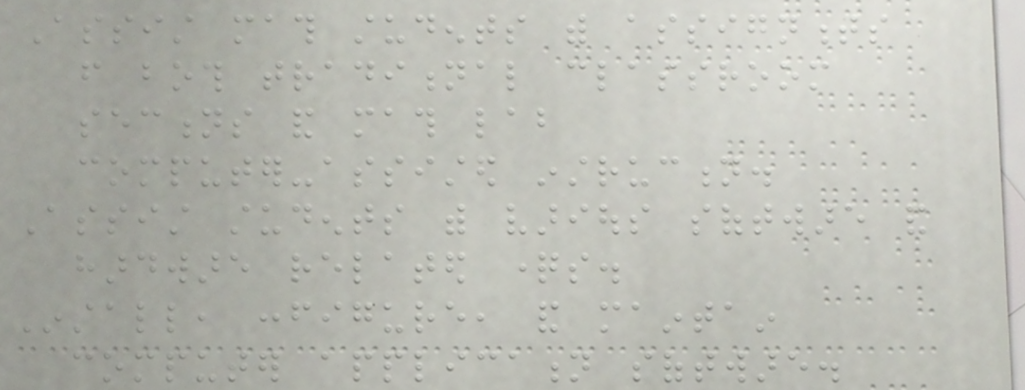Assist math students with assignments
from both traditional classroom
sections and math lab
computer-assisted instruction.
Assist students with various software and
hardware related questions.
Install, configure, and maintain
computer application software.
